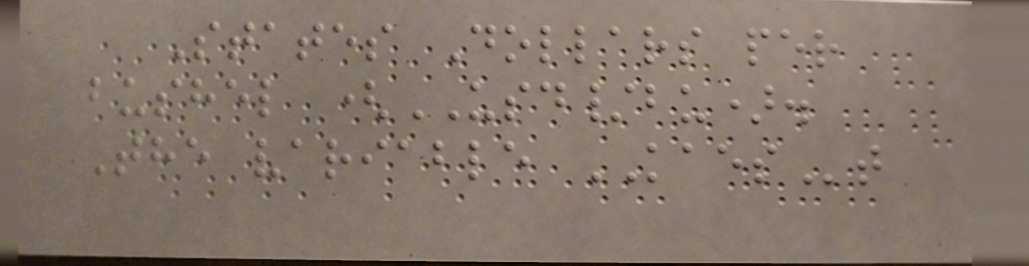States Dollars per
bushel (USD/bu).
The variable KAESt
